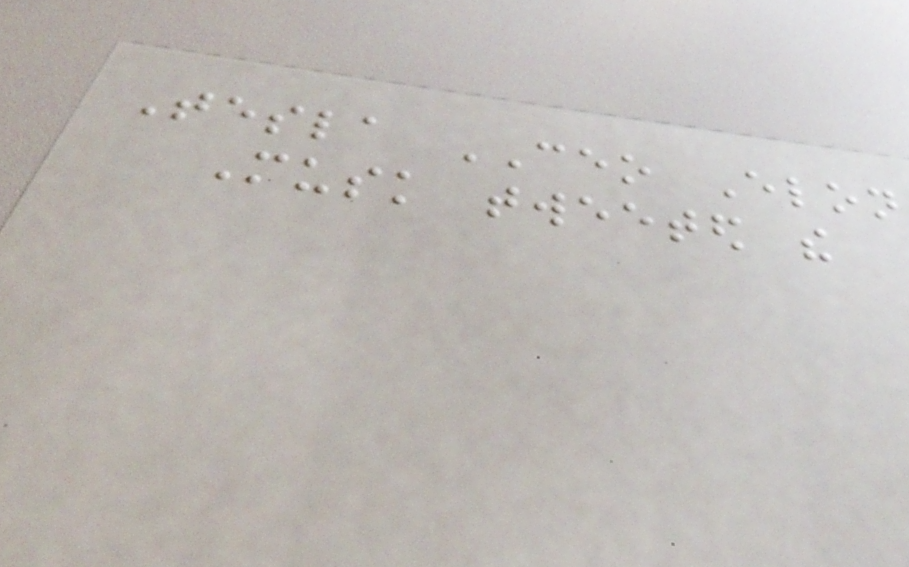Tesla CEO Elon
Musk tweeted the
